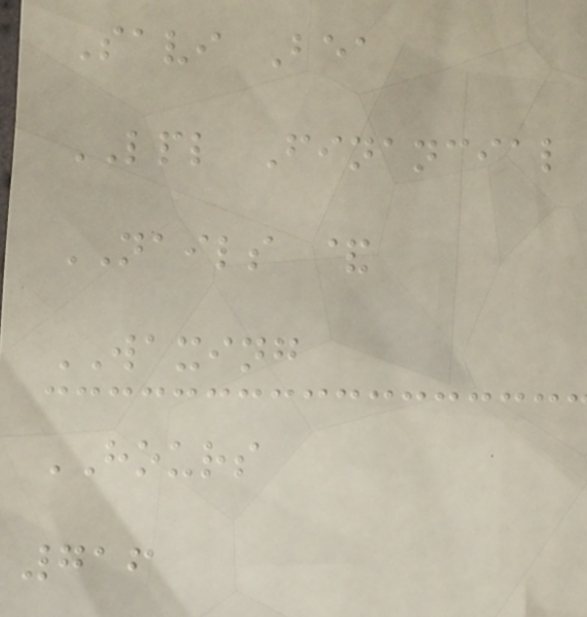Savi Bea
LPL Financial
NAILS &
WAXING
HOURS
716
